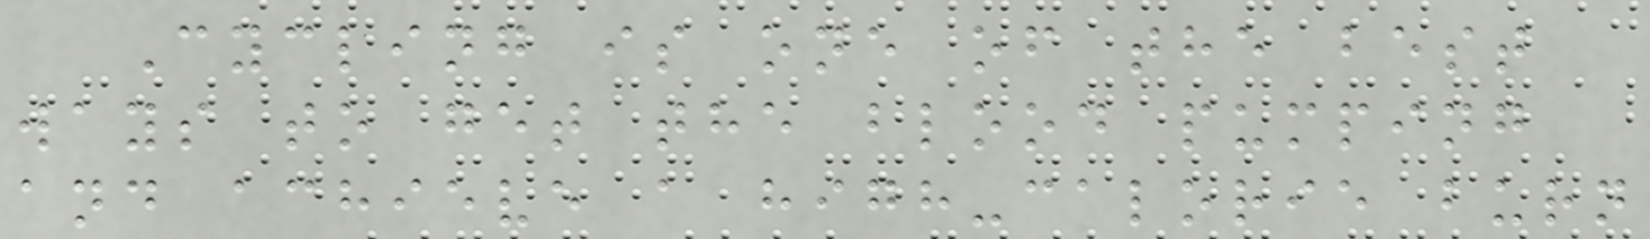Cycling is one of the best
ways to get the blood pumping
and achieve a high-calorie burn
